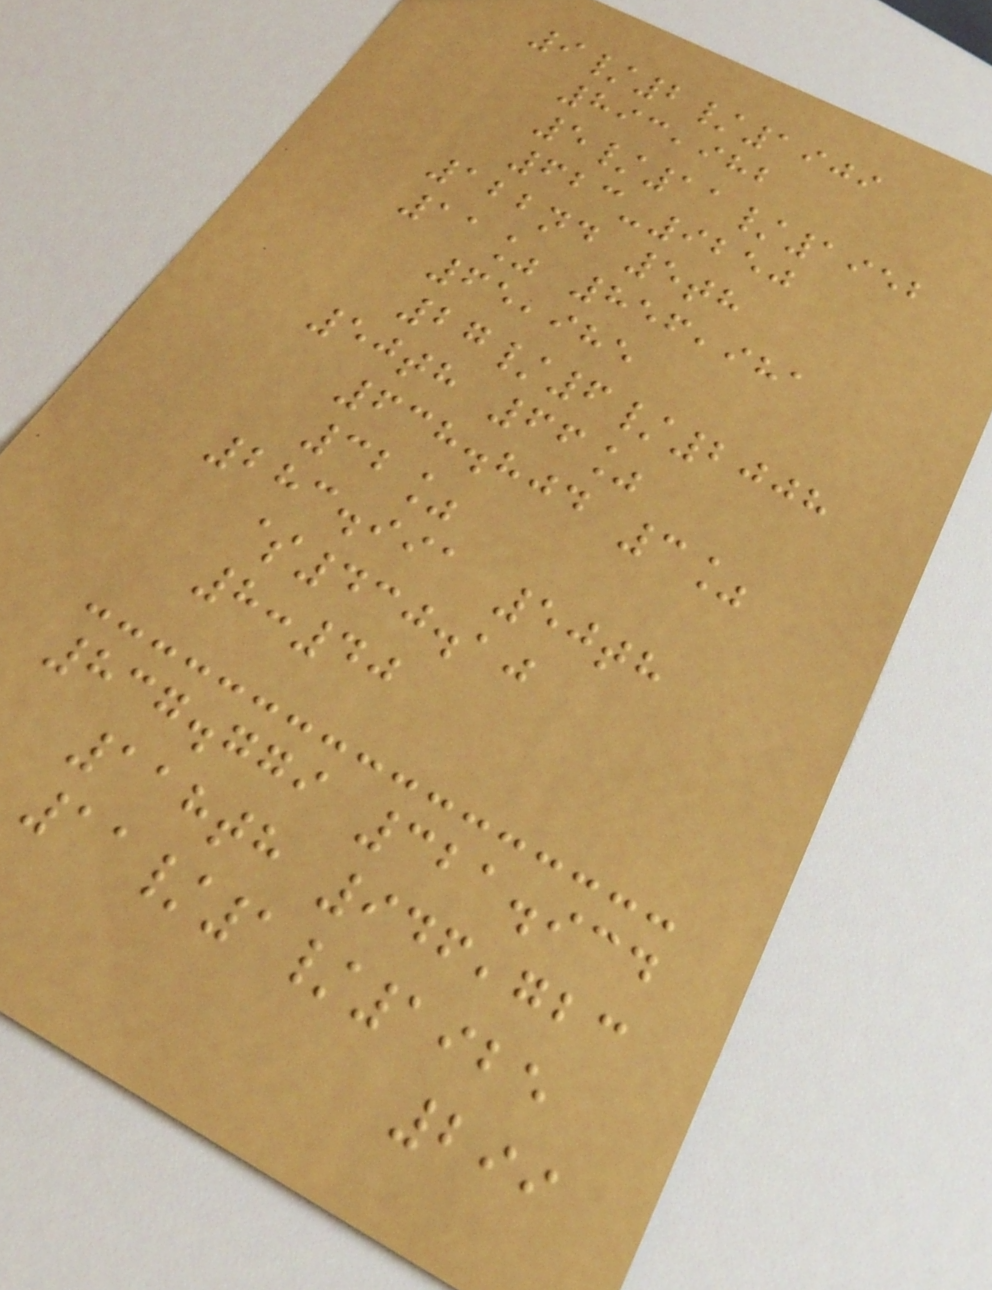9/2/1909
893,982
5/11/1952
623-9250
122nd 5th
11% 856,981
65,985
27/6/2008
50th 66%
638.804 3%
32%
283.991 50th
$430.10
8:40
837.779 321.934
118th 946,723
11/1/1925
299
